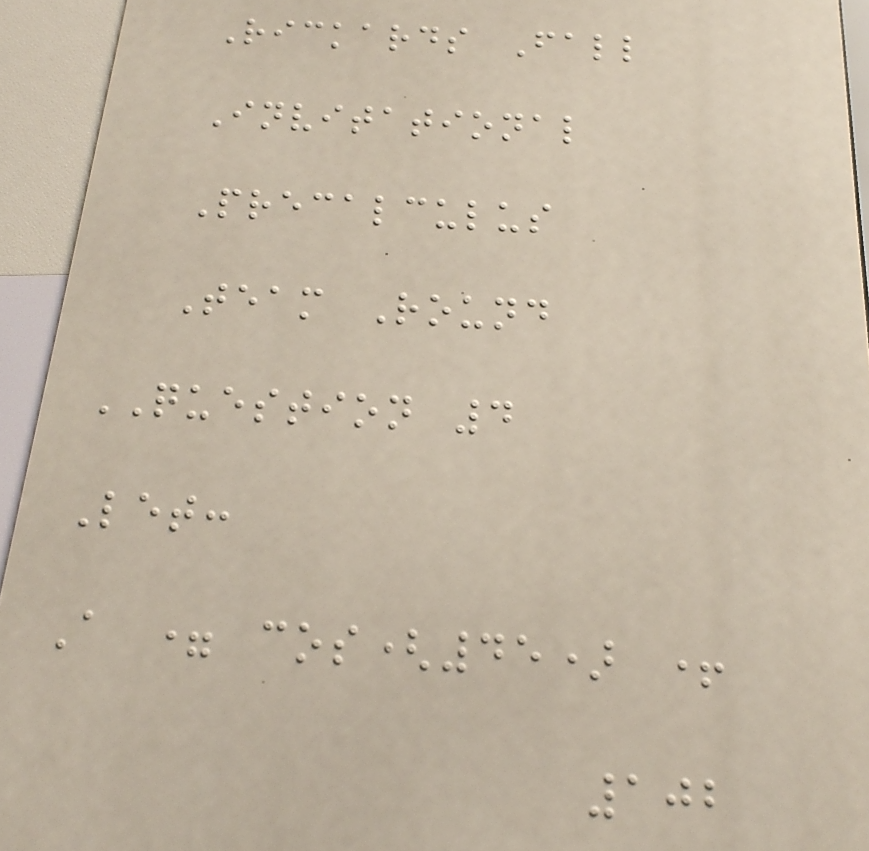Rickards Fall
Invitational
Precalculus
Team Round
QUESTION 4
Let:
A = cos(45) +
102
